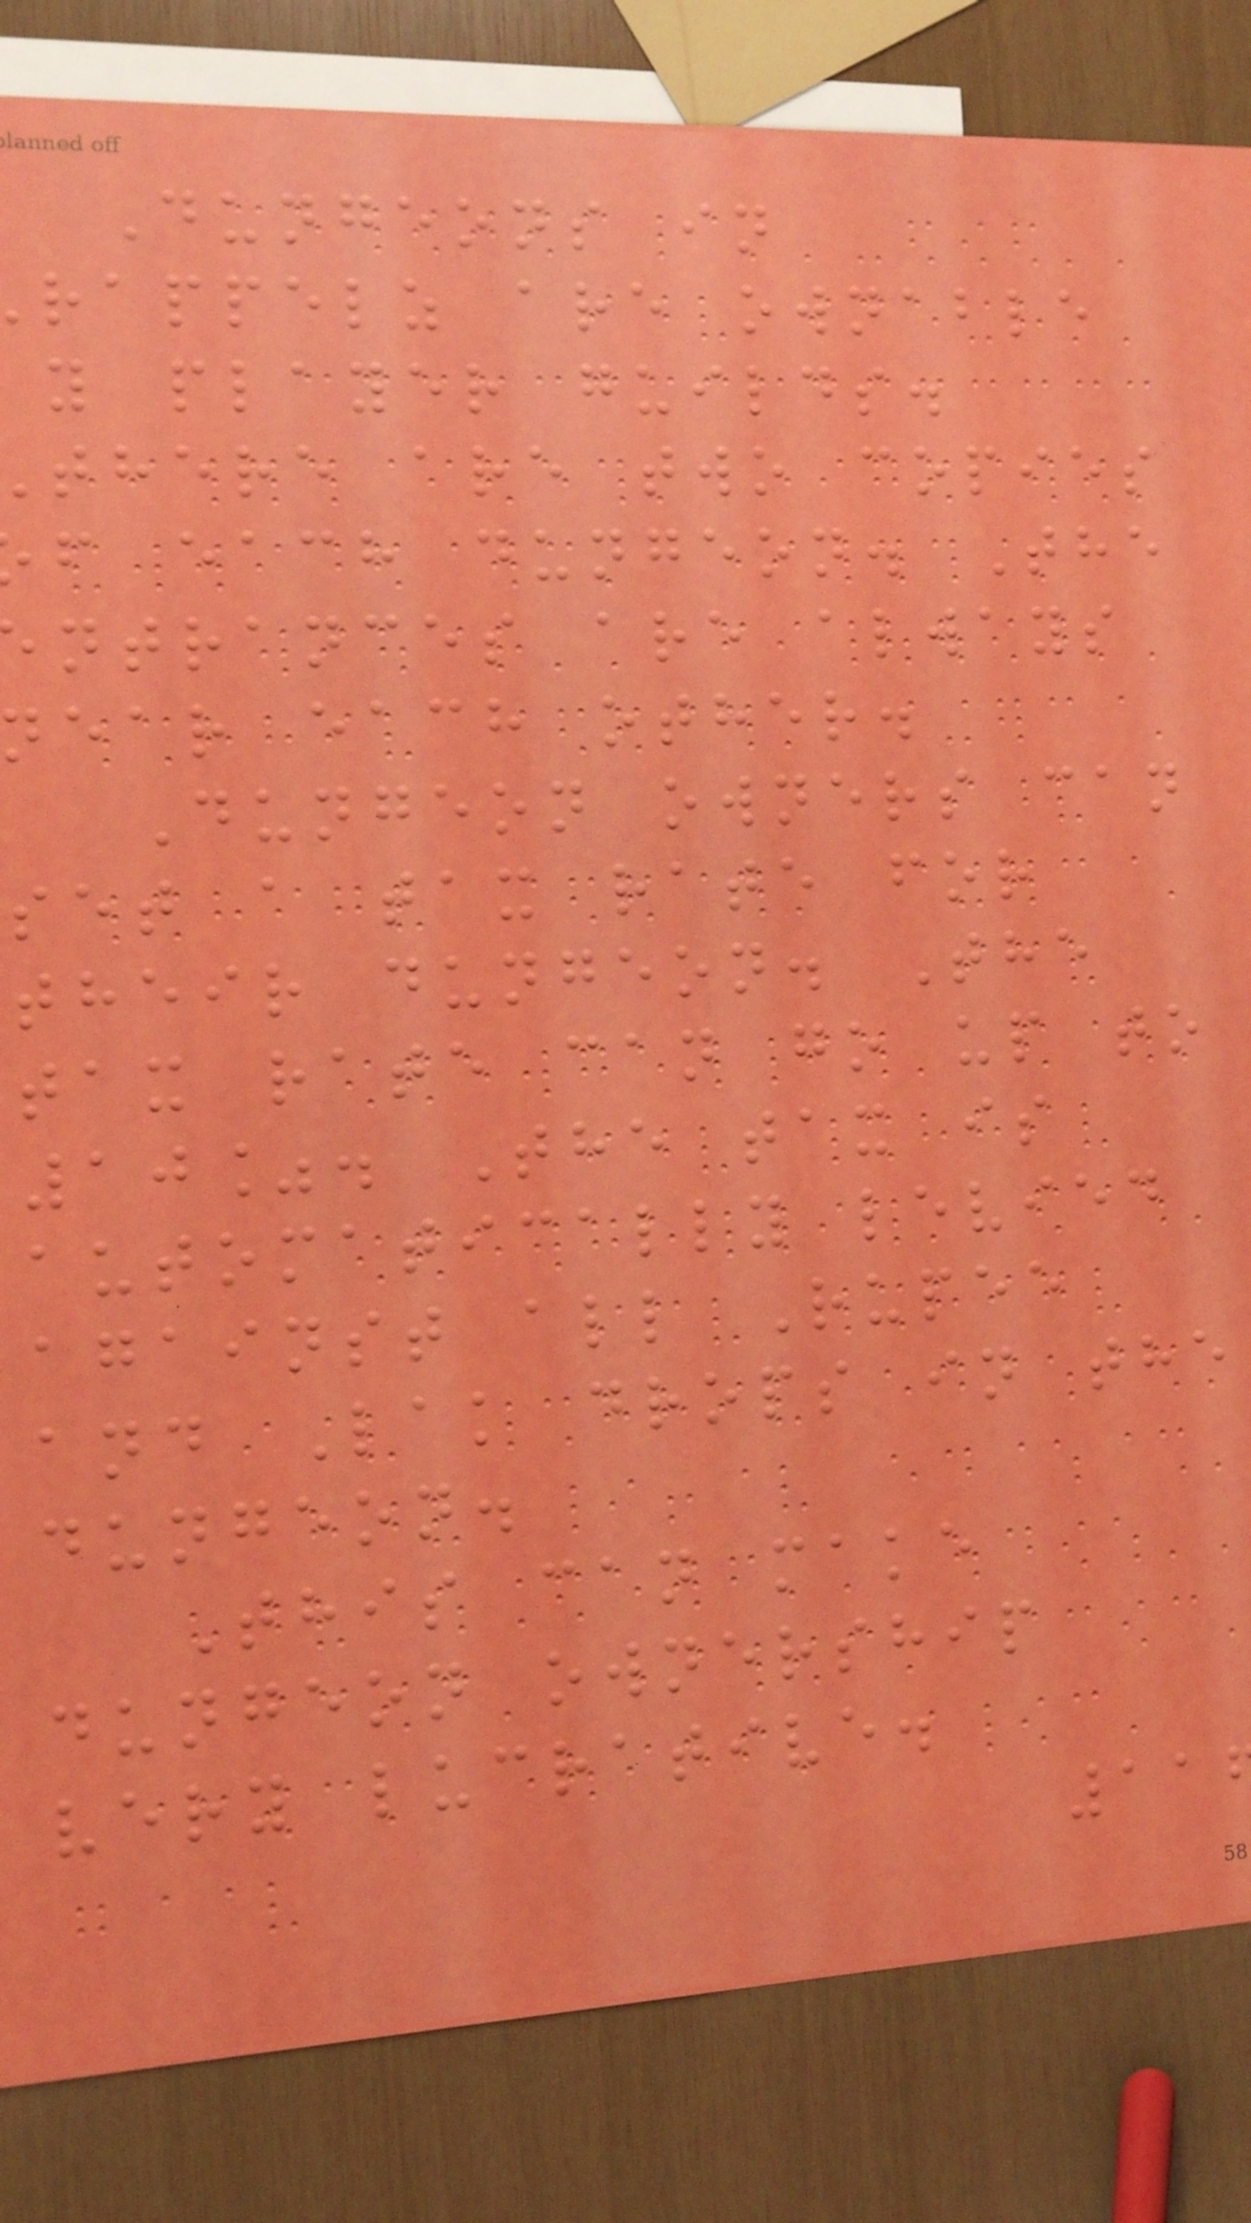Dungeons in
rappelz are ownable
y player guilds.
there are two copies
f each dungeon. The
ntrances are always
near each other.
Dungeon owners can
set a tax rate for
their dungeon. The
tax rate can go up to
10%. The tax is
automatically levied
against all Rupee
and Lak drops in the
dungeon.
This can make
dungeon ownership
very lucrative.
